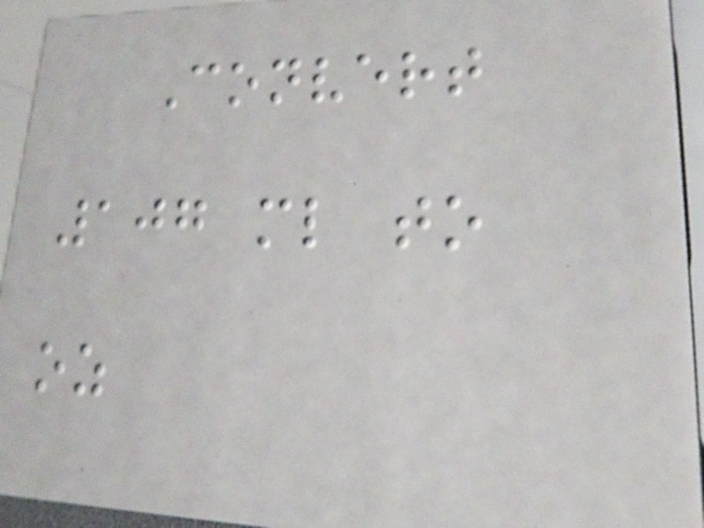Convert
107 ml to
oz
